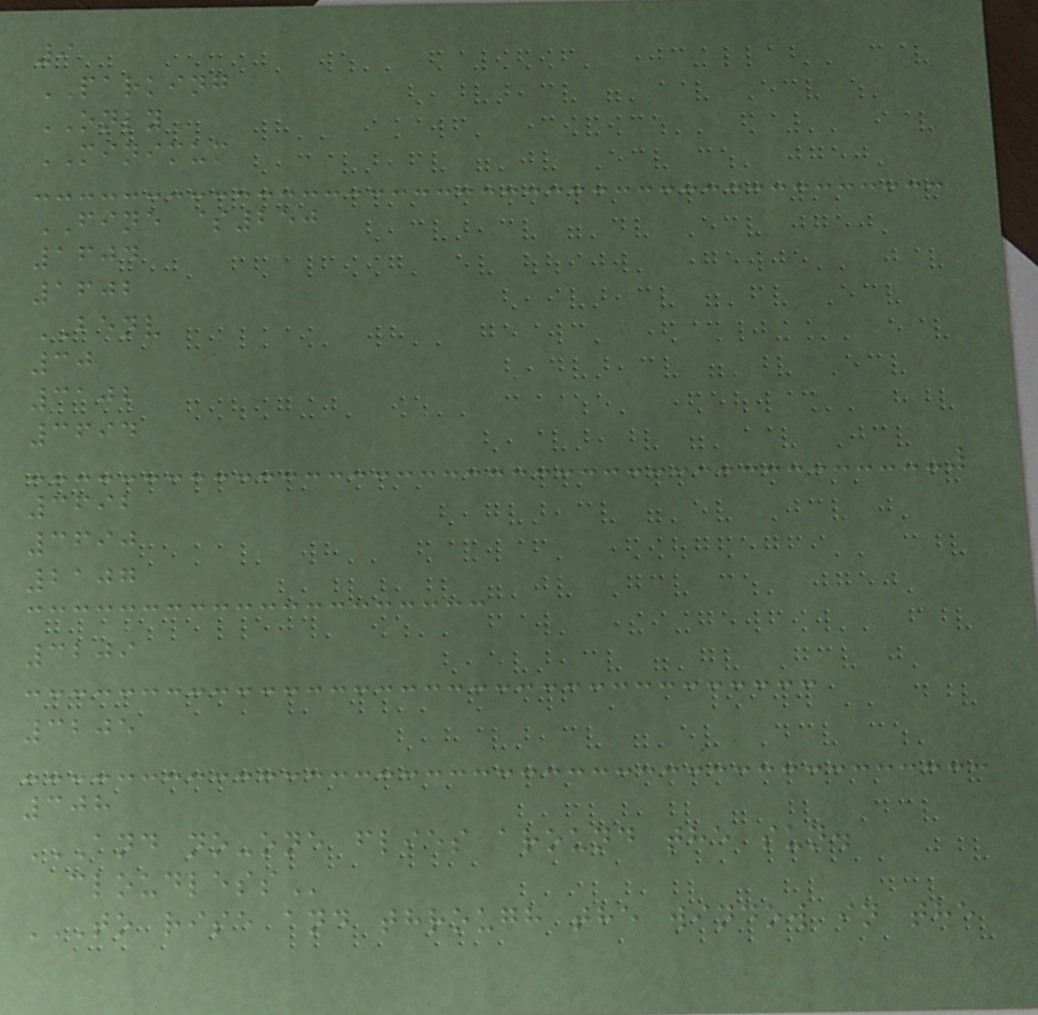9
PARKING
ONLY
MINIMUM
FINE $250
1604
1602
BENV
30
3102
3694
3692
3690
2107
3209
3205
308
AND NO-ONE FLIES AROUND THE SUN.
CLOUDLESS
TO RISE AND THROUGH THE WINDOW IN THE
